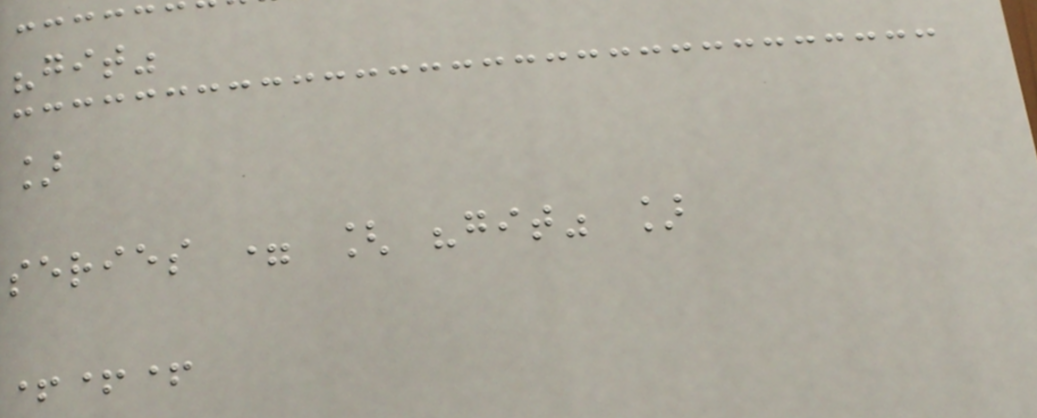"git"
]
series = [ "git" ]
+++
